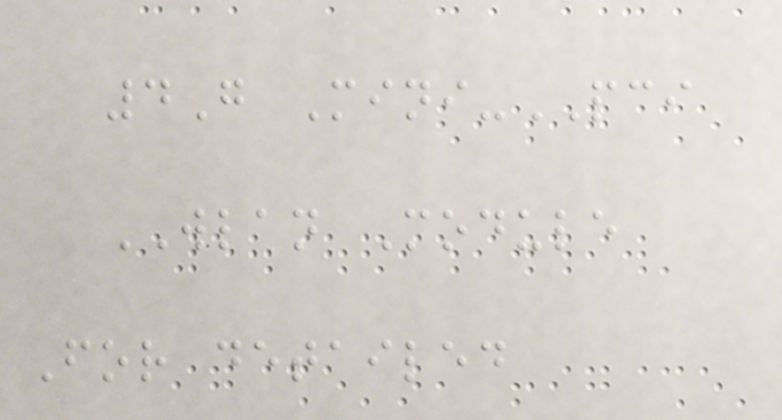4G Mini-PCI
WLAN Module
For detailed
